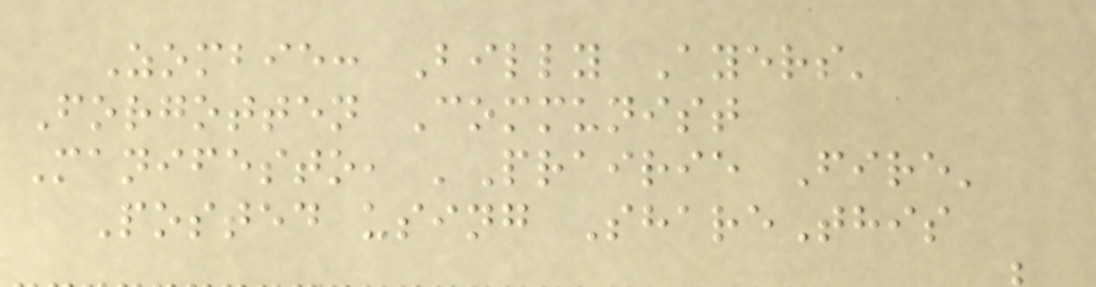Zombie: Billy Ayers'
Forgotten Communist
Manifesto, 'Prairie Fire'
Posted using ShareThis
